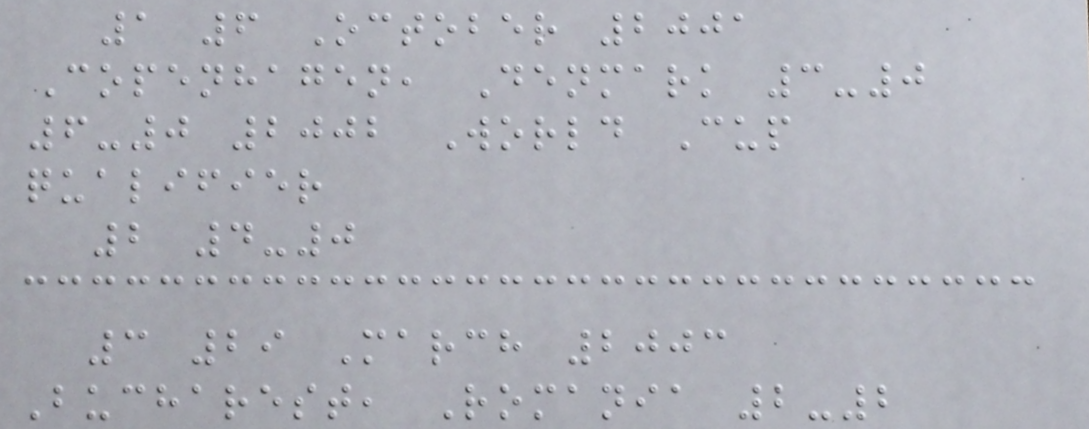1 6 October 2001
Copenhagen, Denmark 3-0
6-0 2002 World Cup
qualifier
2 4-0
3 29 March 2003
Bucharest, Romania 2-2
